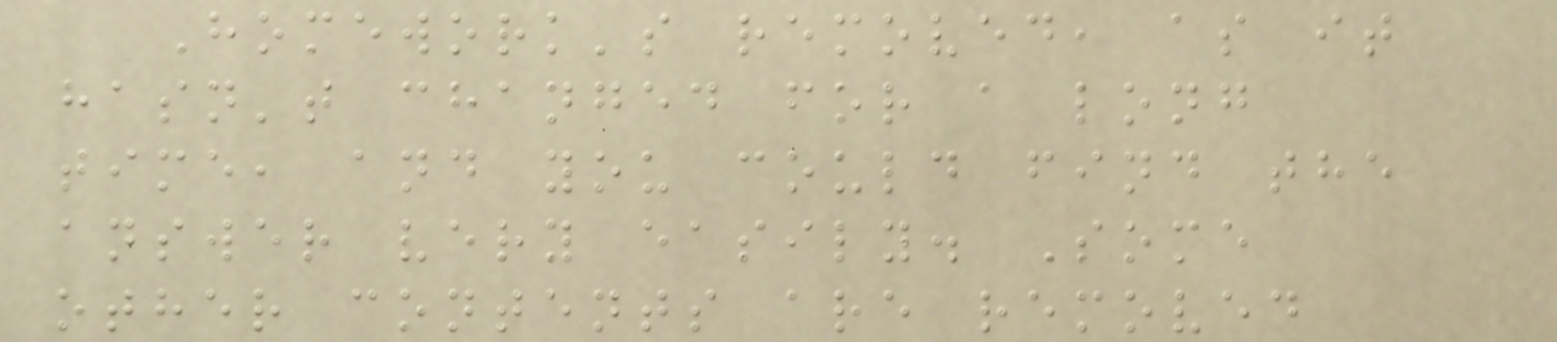Homework's removed, as it
hasn't changed for a long
time, and you could find the
answer very easily. Some
other contents are removed
